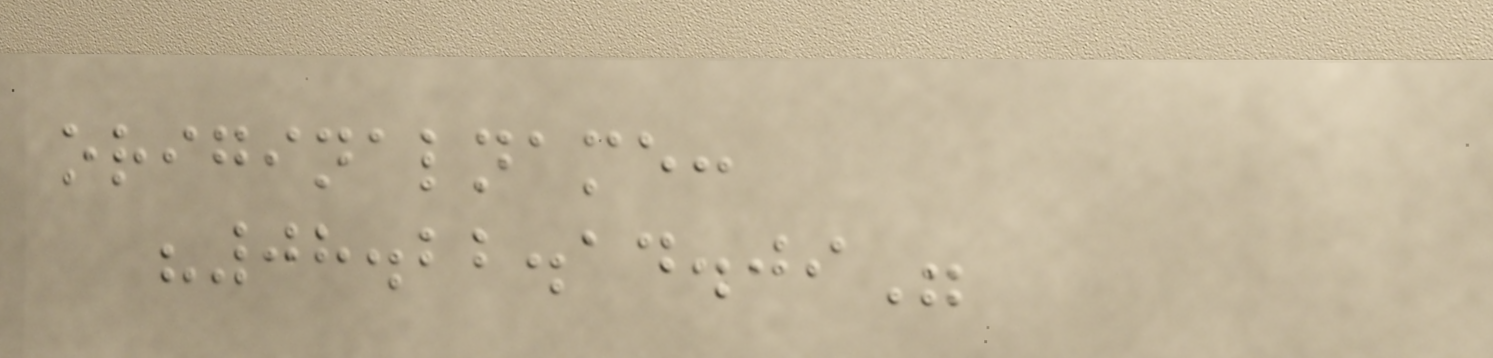originalname:
"08.22.14.09"
